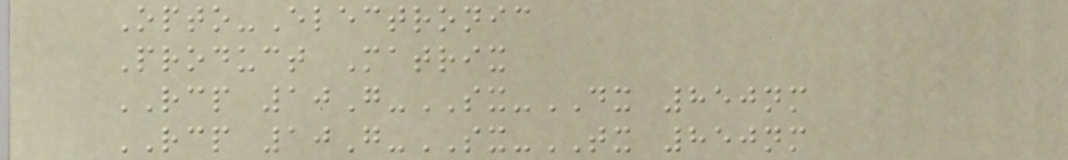Opto-Electronic
Product Matrix
RCP 10G-SX-DX 850nm
RCP 10G-SX-TX 850nm
